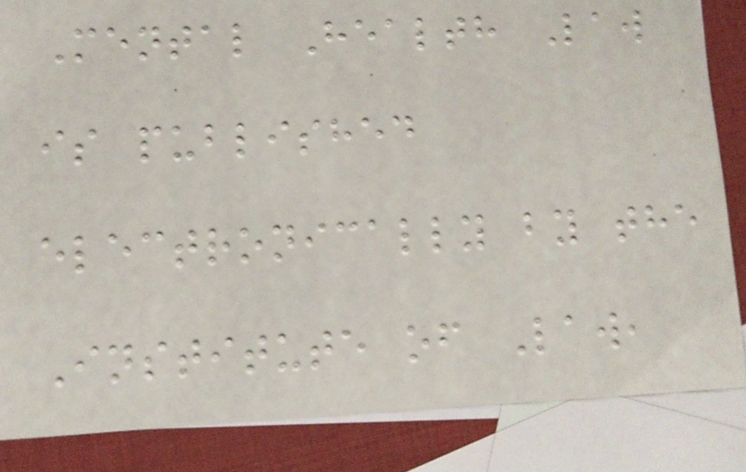Mental Health Law
is published
electronically by the
Institute of Law,
